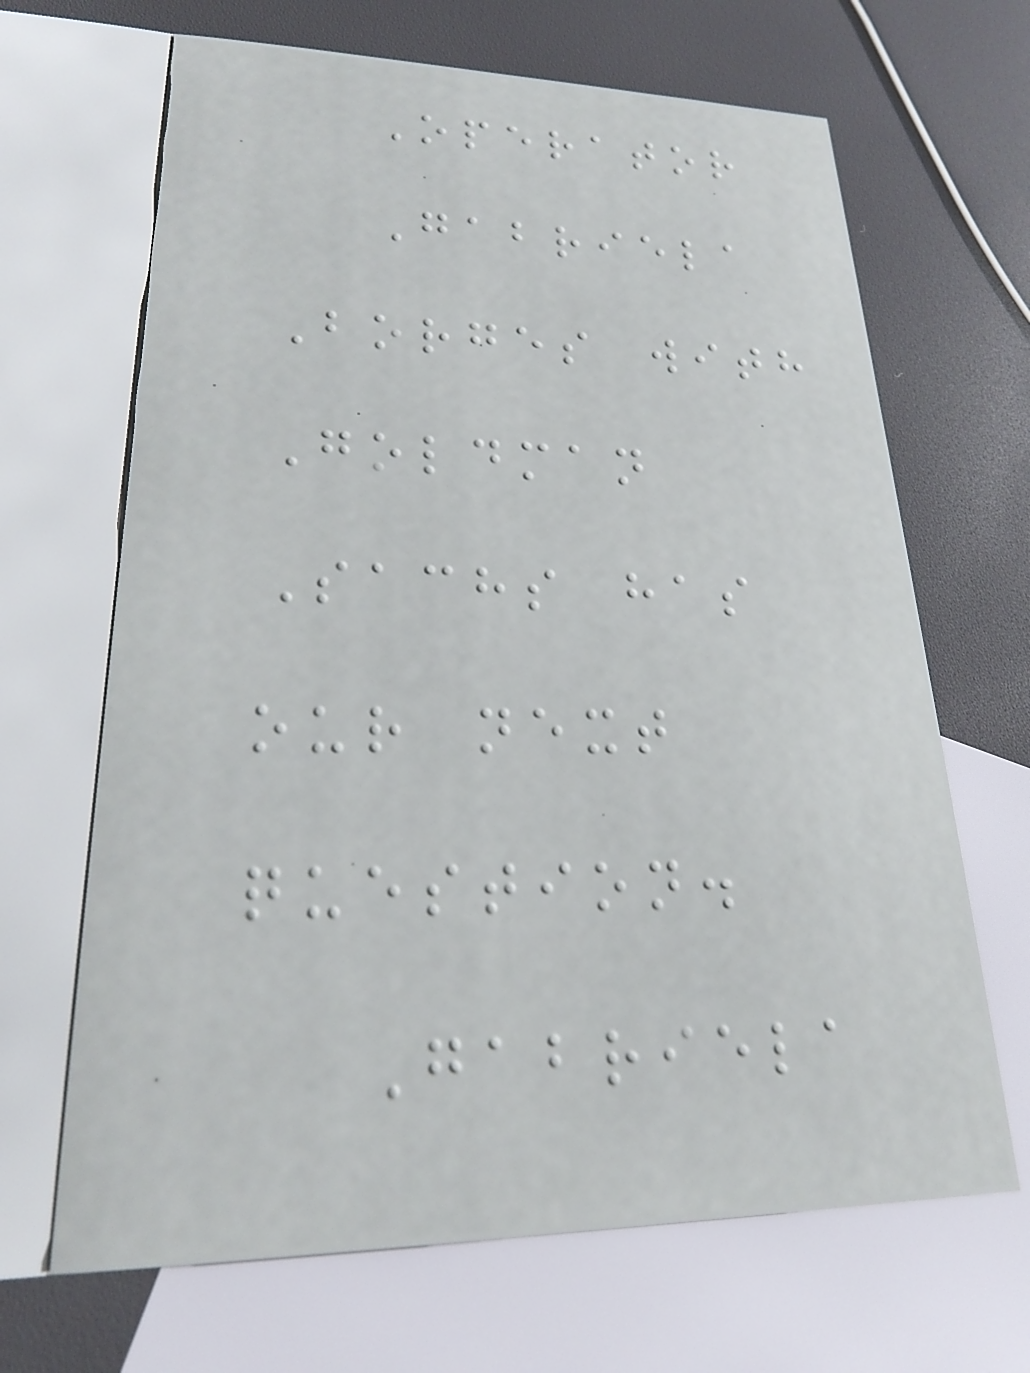Operator
Gabriela
Borges with
Goldman
Sachs has
our next
question.
Gabriela
